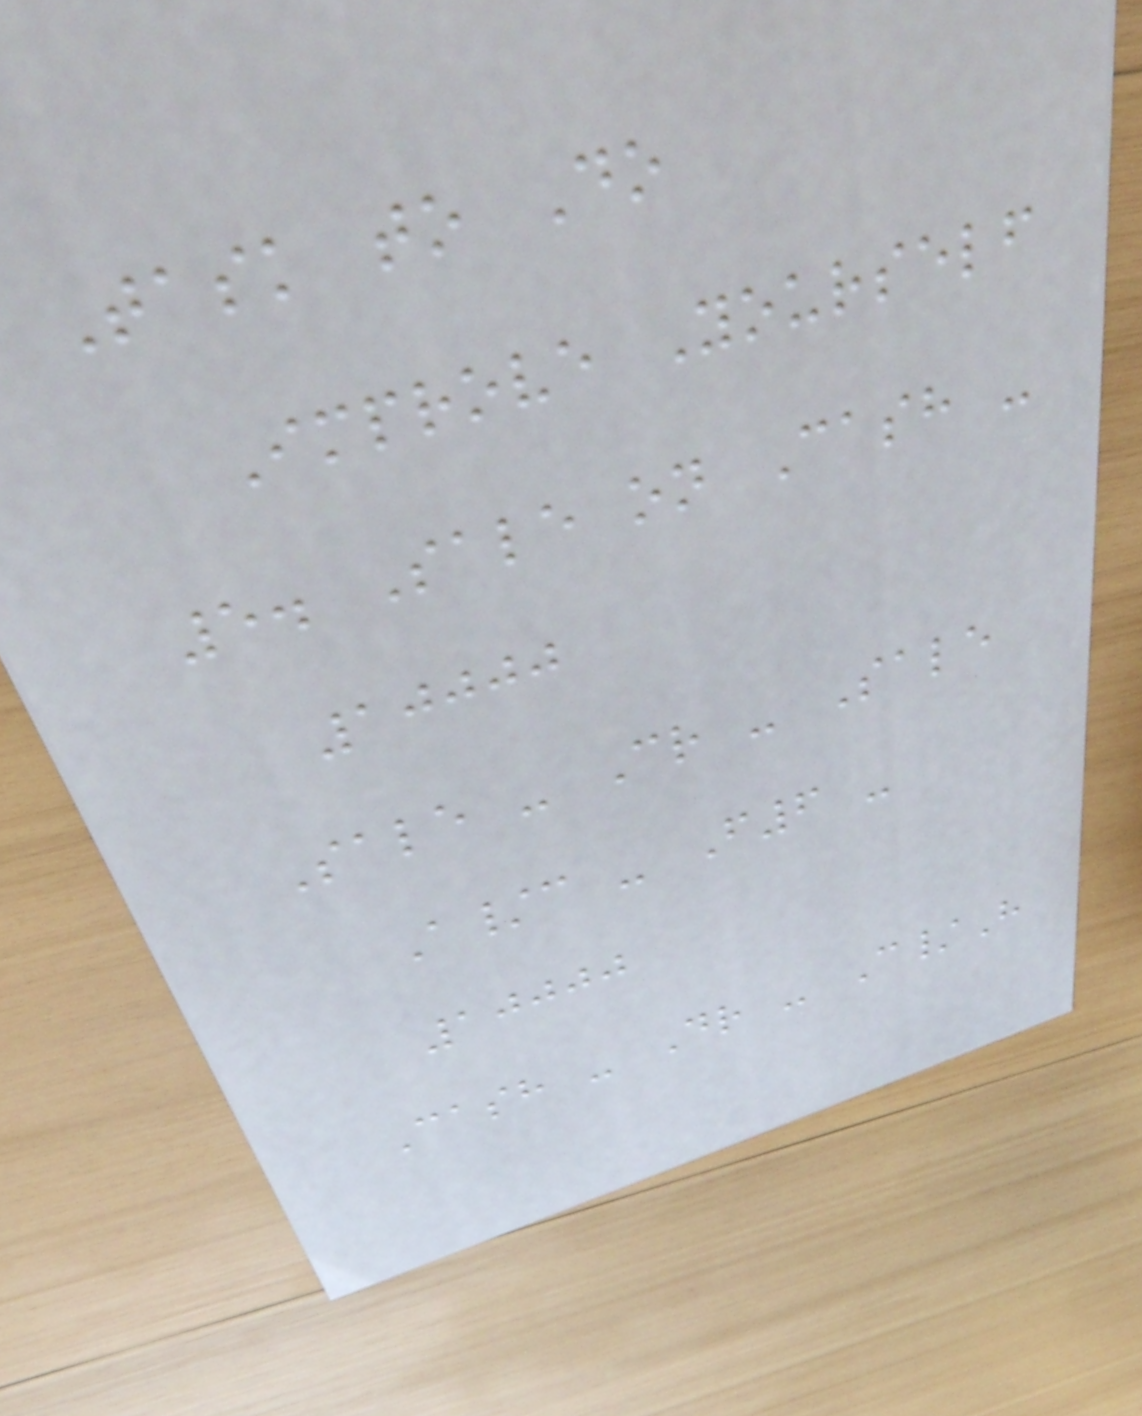Task to Do
Improve Yourself
5. Sale on Cash -
10000
Sale - Cr - Sale
A/c - F6 -
10000
Cash - Dr - C/H
